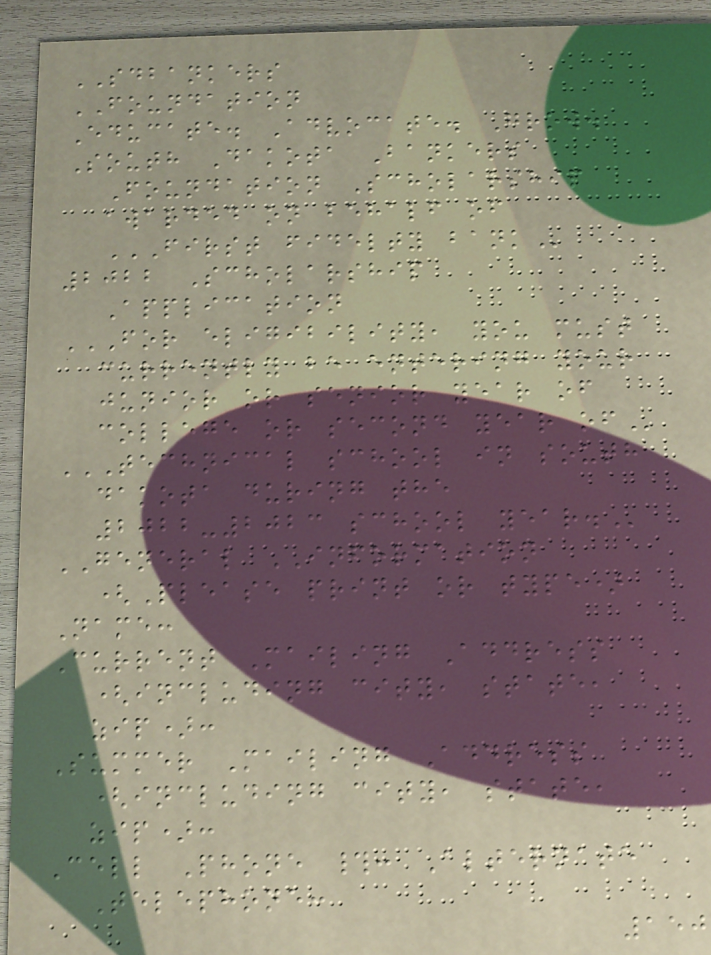SDBANKERS
FOUNDATION
Educate. Advocate. Grow.
South Dakota Bankers
Foundation Scholarship
awarded on behalf of
FIRST FIDELTY BANK
2022 Scholarship
Application
FOR ELIGIBILITY, YOU MUST
CURRENTLY BE ENTERING YOUR
JUNIOR OR SENIOR YEAR OF
COLLEGE OR SECOND YEAR OF
TECHNICAL SCHOOL IN SOUTH
DAKOTA DURING THE
2022-2023 SCHOOL YEAR.
GENERAL INFORMATION
(Please print or type)
Name:
Current Mailing Address
(including city, state,
zip):
Summer Mailing Address
(including city, state,
zip):
Cell Phone #: Alternate
Telephone:
150
